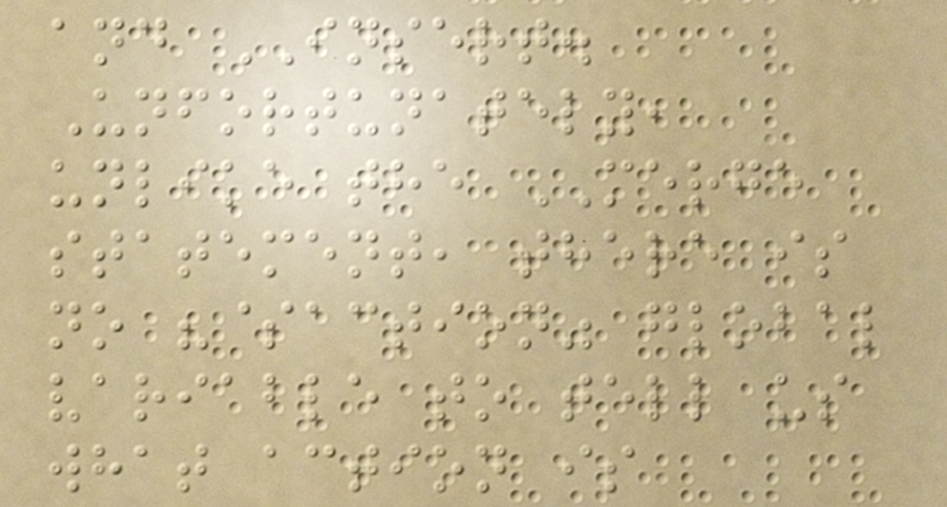and INSERT.
Unfortunately,
unlike the MERGE
statement, there is
no "$action" global
variable to tell us
what action is
